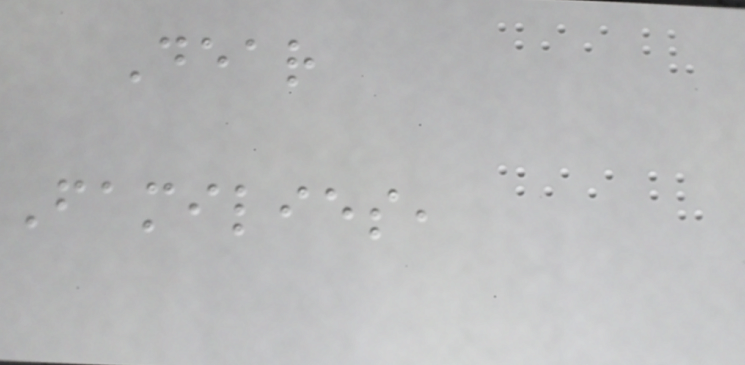Dear
Families,
